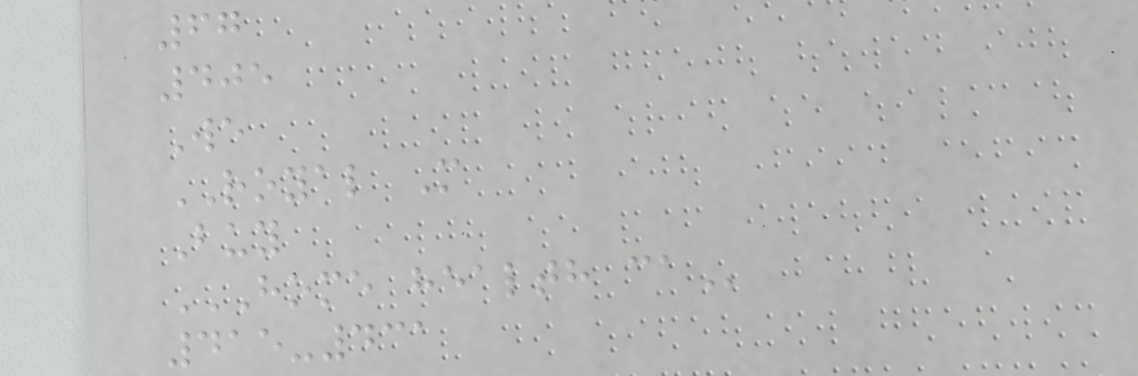67
405
We
ROYAL M
Buy
HOME HEALTH CA
415-431
